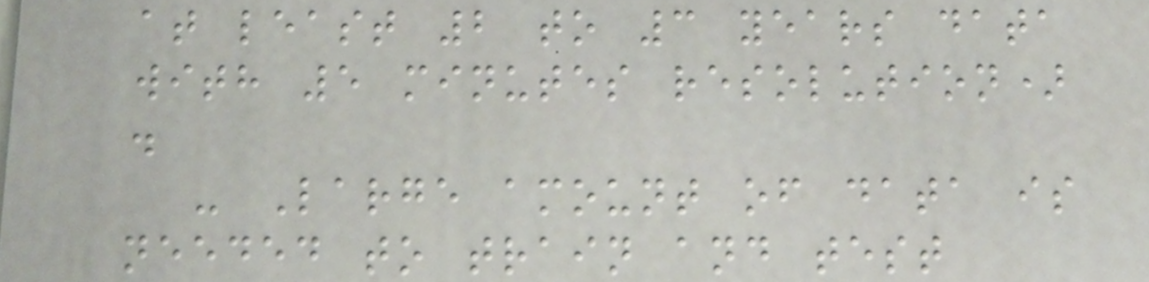at least 2 to 3 years data
with 5 minutes resolution)
.
- Large amount of data is
needed to train and test
